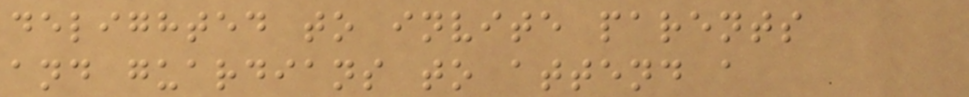delighted to invite parents
and guardians to attend a
